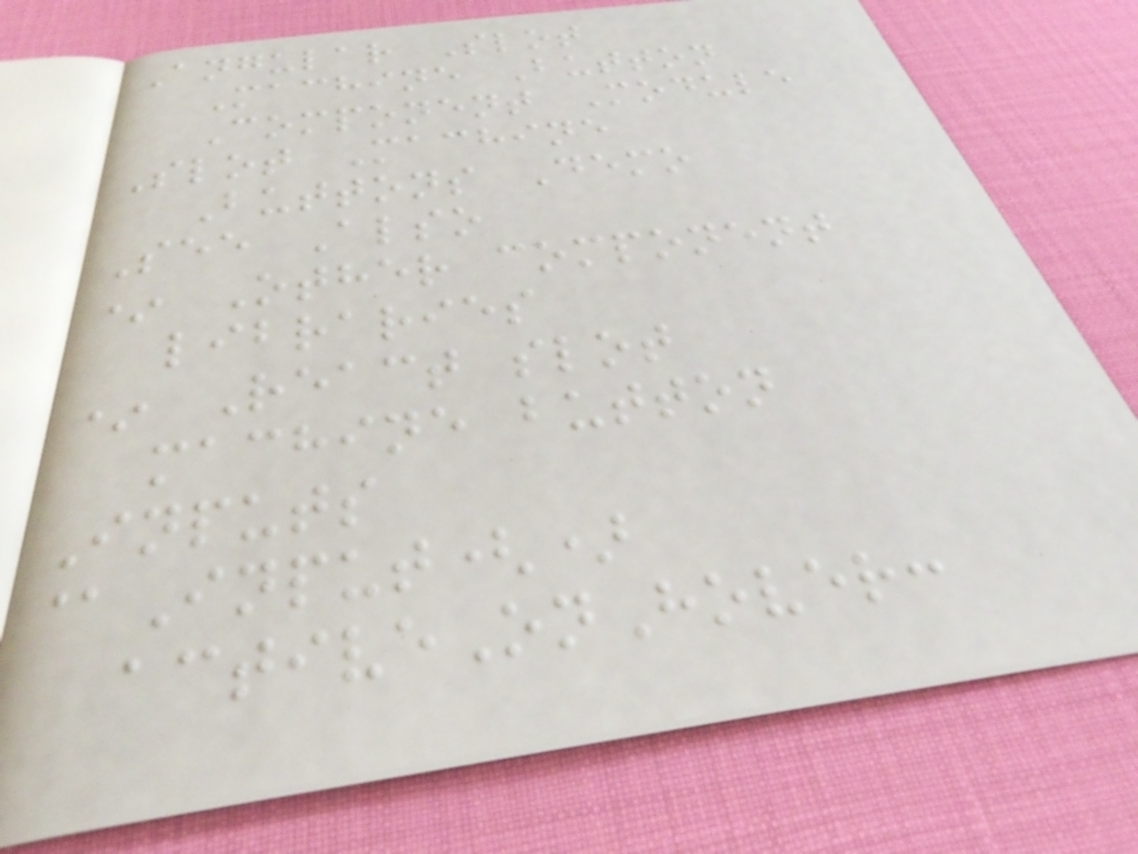Angular Slot
Machine Button
Component Module
Slot Machine
Buttons Demo
See Also
* Other component
libraries
* React slot
machine button
Inputs
@Input()
activeOnHover:
